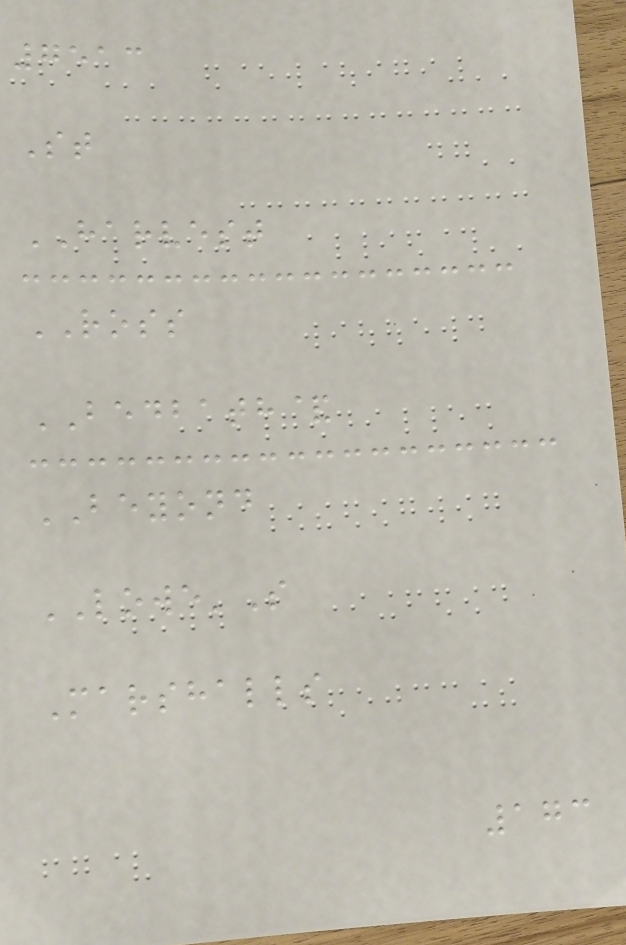7513
St
HARVEST
ROSS
BEDBATH&
BEYOND
LOWE'S
Marshalls
173
